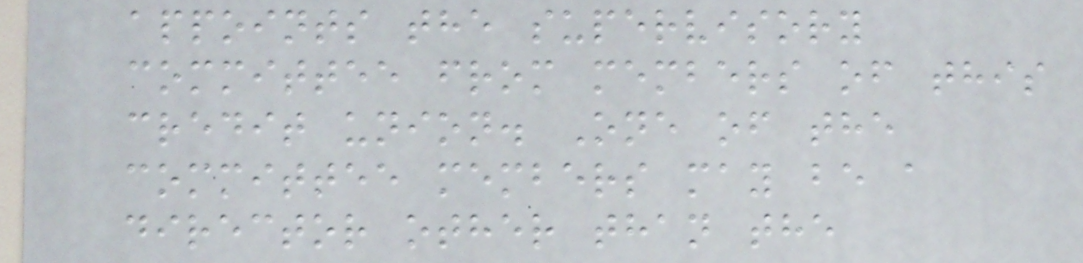appoints the supervisory
committee from members of this
credit union. One of the
committee members may be a
director other than the
